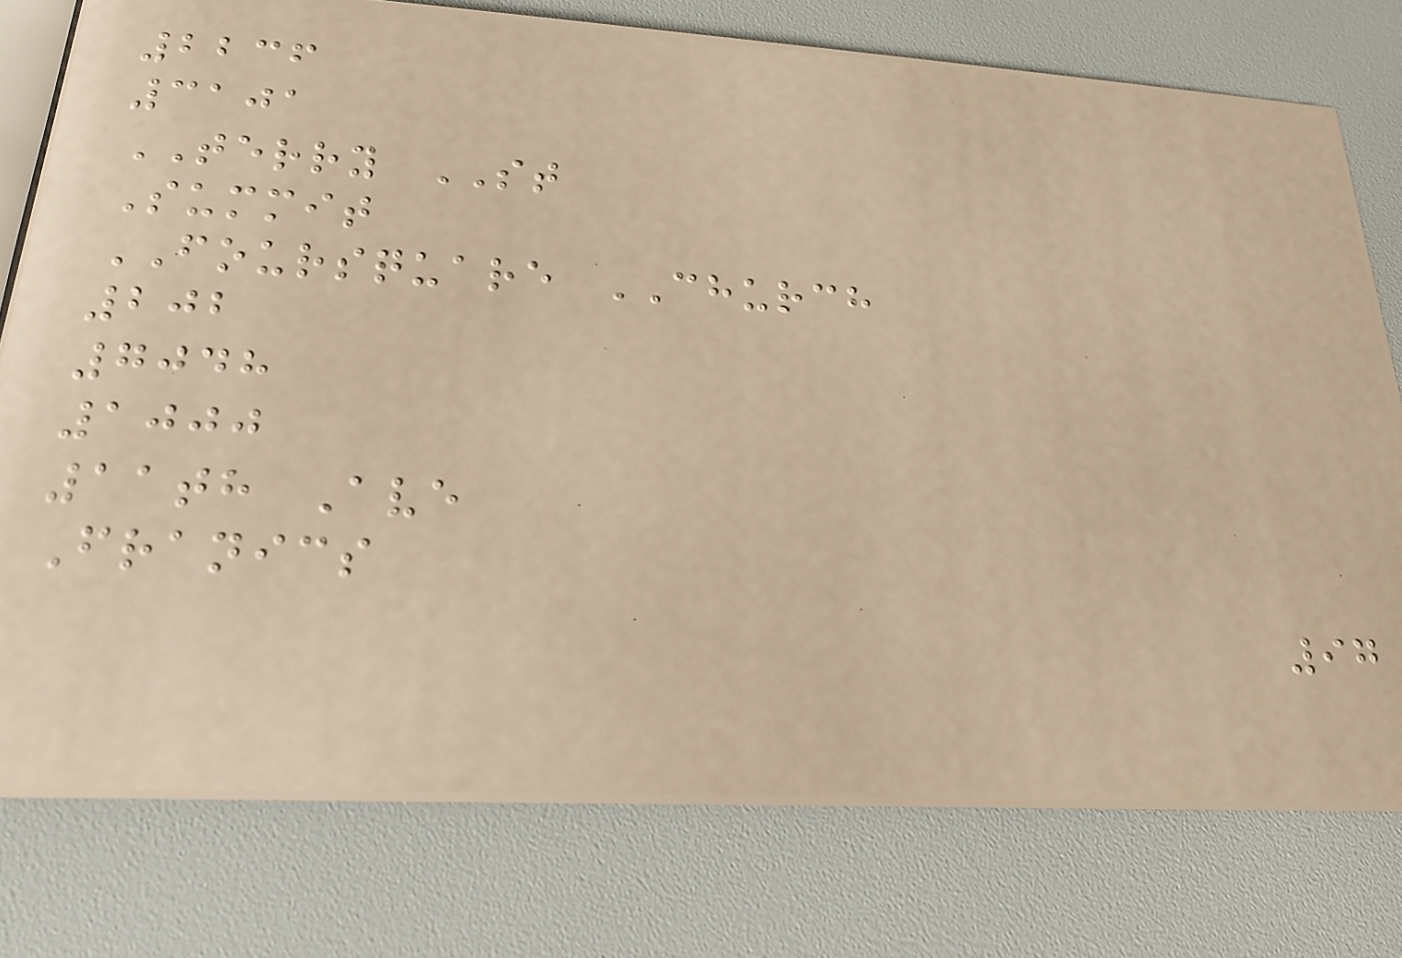2236
3101
TERRY ST
Summit
FOURSQUARE CHURCH
202
7048
1000
11th Ave
Franics
97
